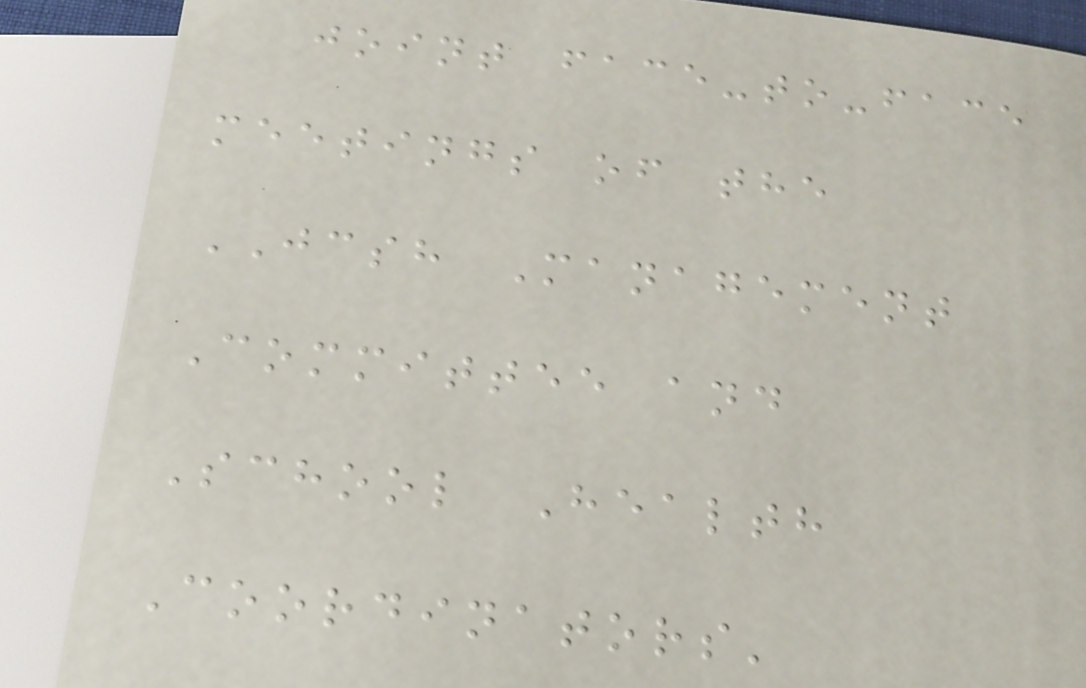joint face-to-face
meetings of the
JCSH Management
Committee and
School Health
Coordinators'
